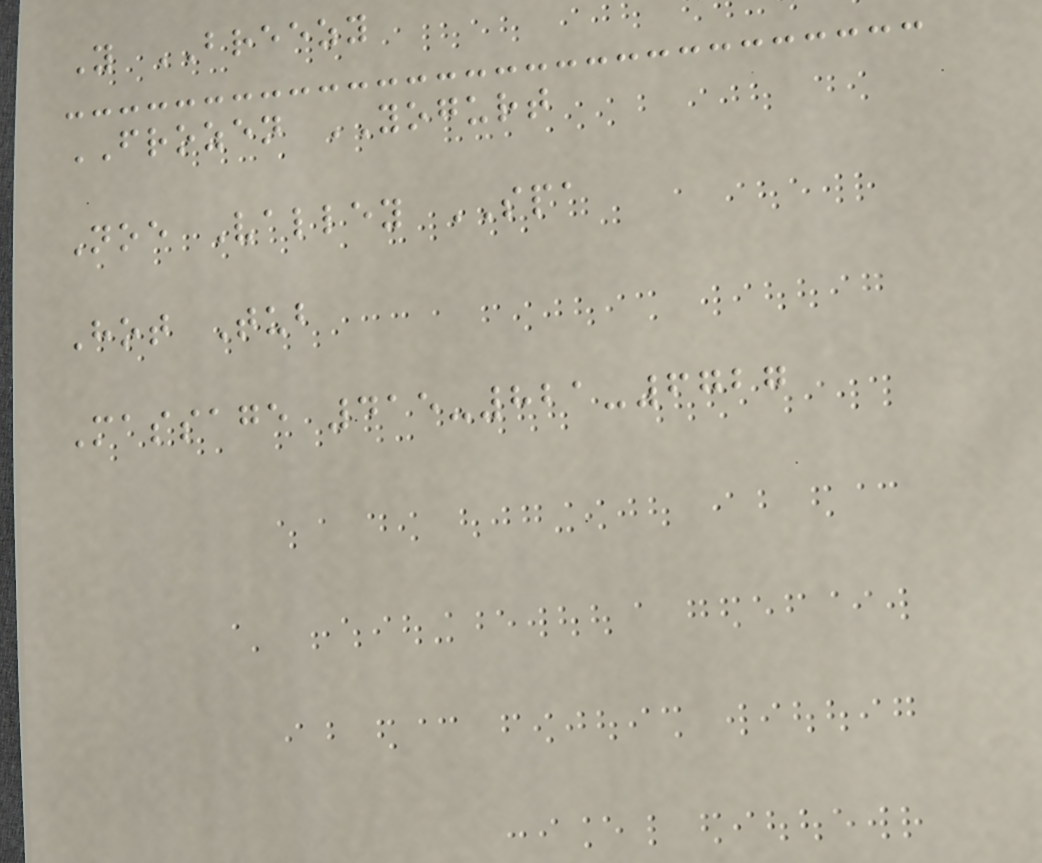Y BREEZY
FROZEN YOGURT
Noe Valley SPA
Hot Tub
Massage 415-821-6727
